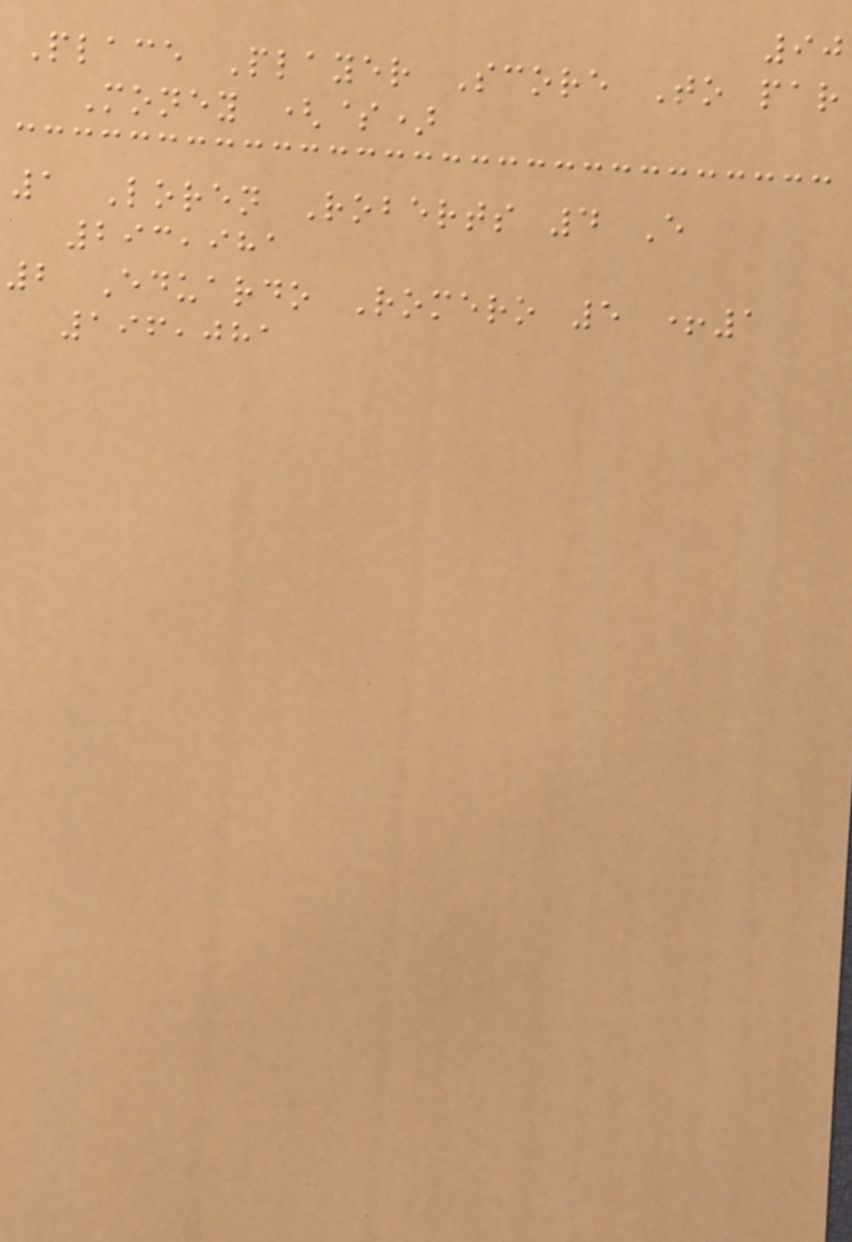90
Place Player Score To par
Money ($)
1 Loren Roberts 4 E
293,981
2 Eduardo Romero 5 +1
196,081
